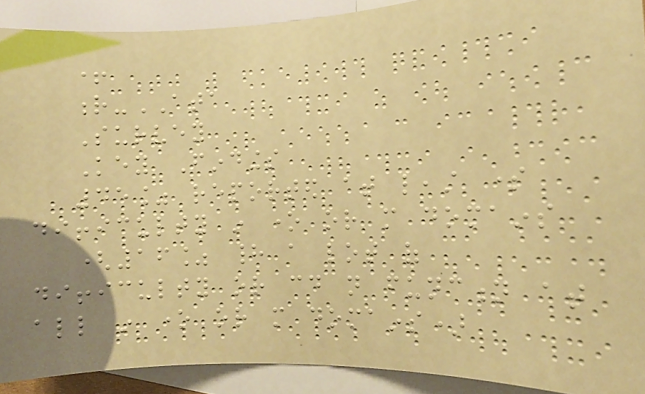+
r-ATA
Survey
Key Findings
45% reported at least some
difficulty in one or more domains
(16% had a lot of
difficulty or could not function at
all in one or more domains)
